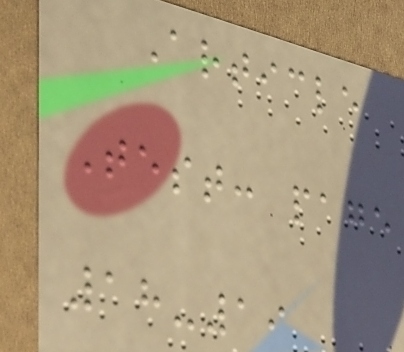Article
Test: page
18-19
